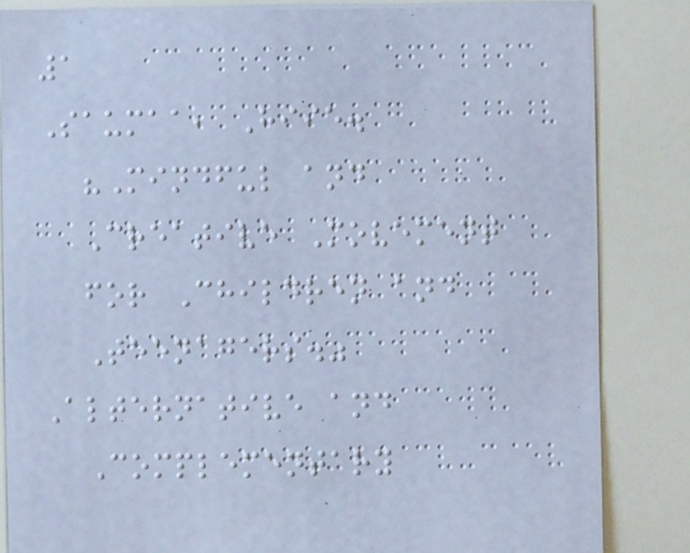1
Saumaa, Hiie.
"Mindful and
Creative Movement
for Children and
Teenagers."
Alternative and
Complementary
